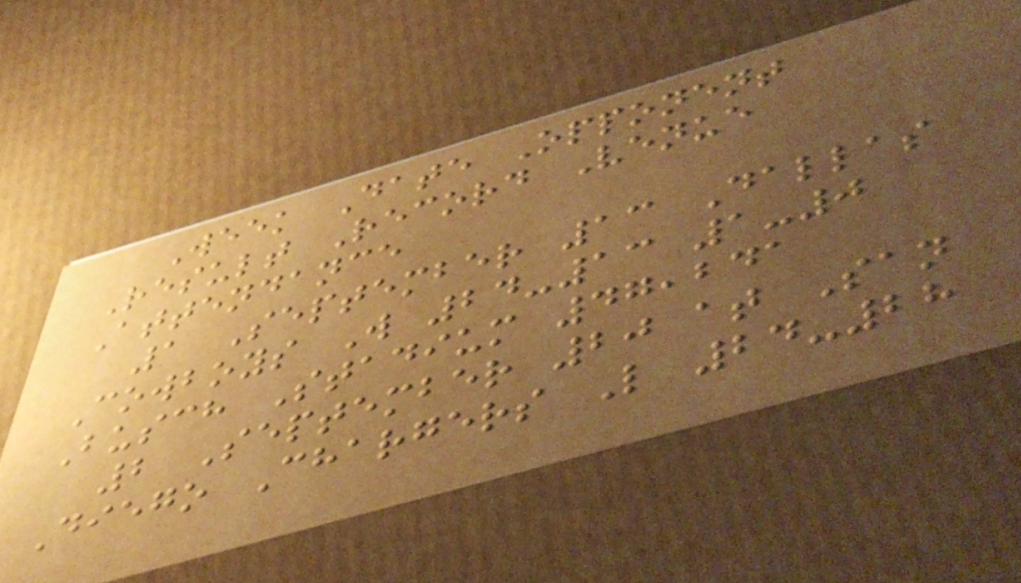Week Date Opponent
Result Record Venue
Attendance
1 September 13 Dallas
Cowboys W 24-13 1-0
Busch Stadium 47,241
2 September 20 at San
Diego Chargers L 24-28
